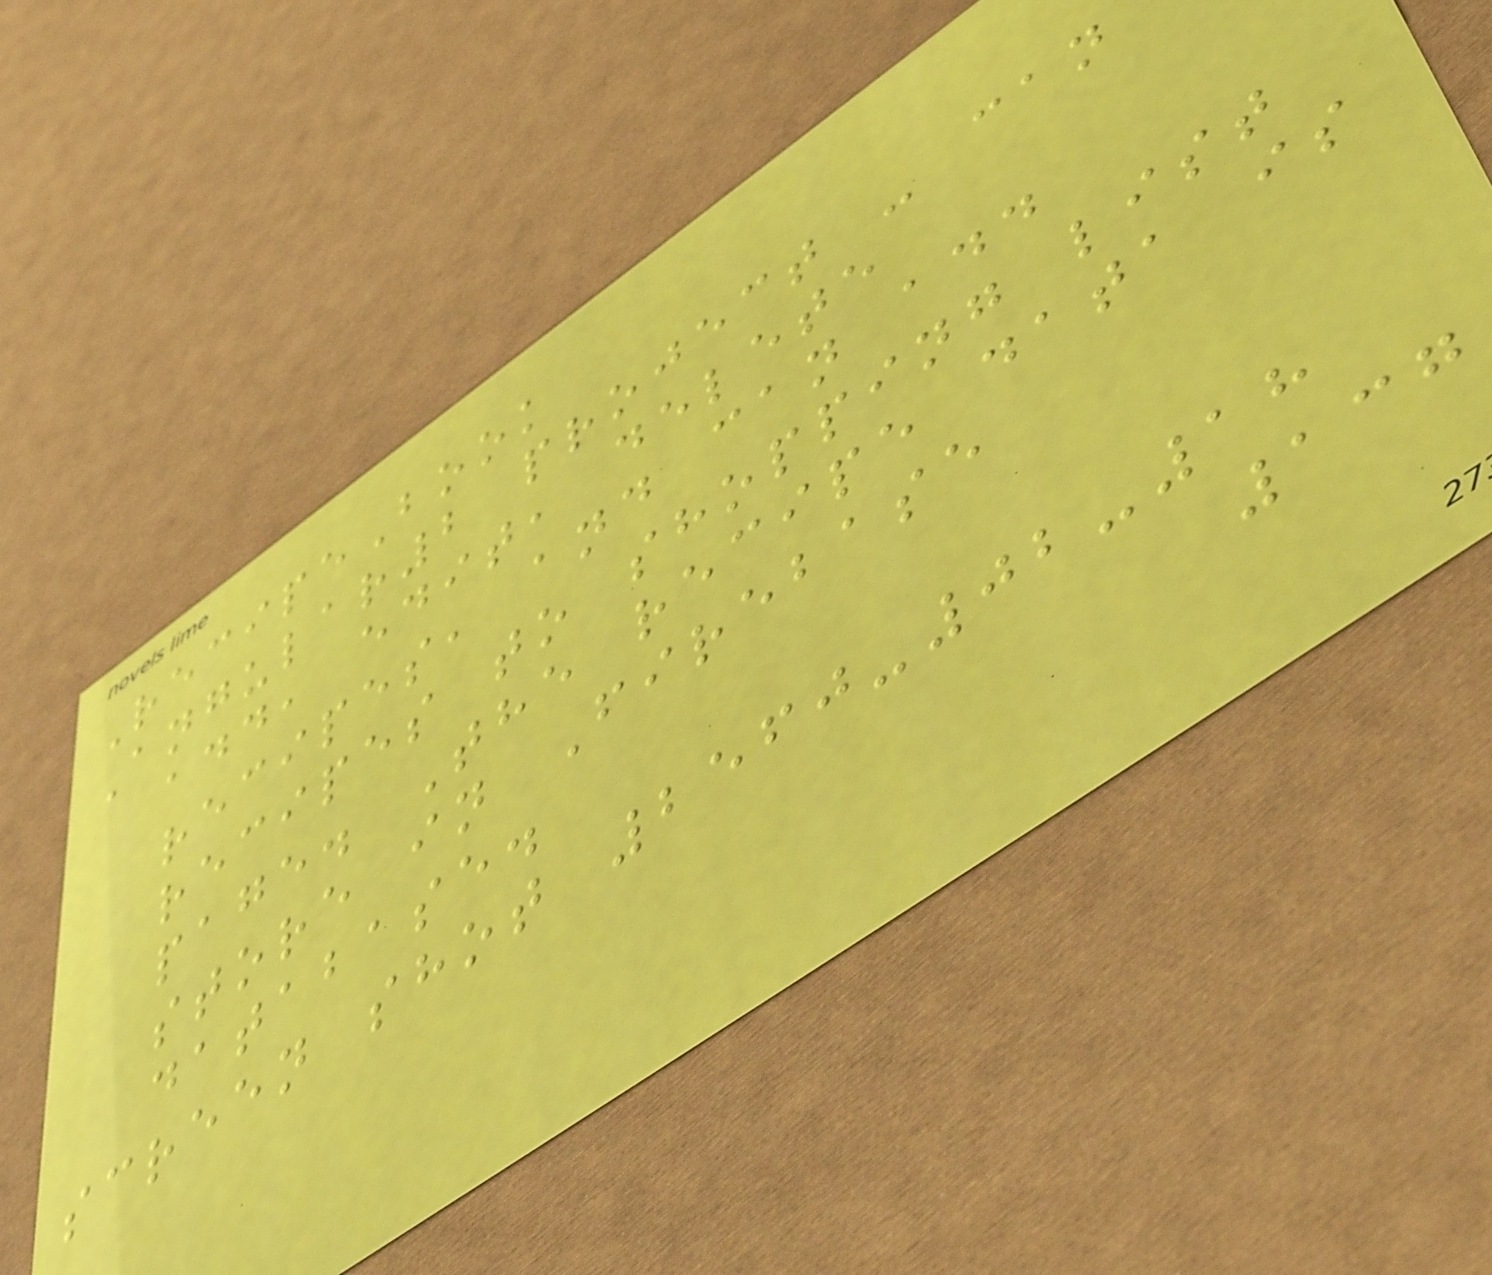RecipeBook
Angular2 project - can
add, edit, delete
recipes, and can add
recipes to shopping list
page. The recipe data is
store in Firebase
database.
screen shot 2560-02-18
137
